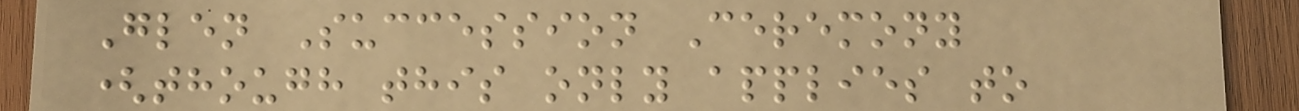Glen Succession Ceremony
(though this only applies to
